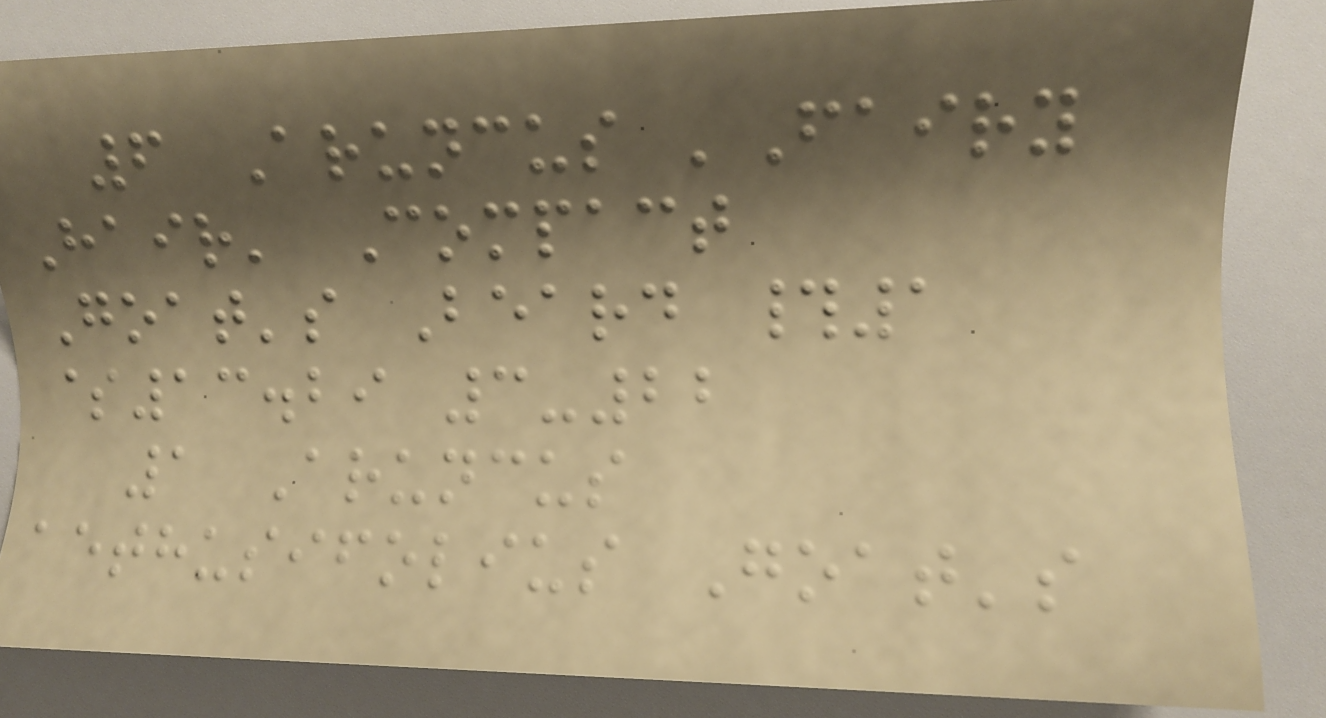6 Aruncus 'Fairy
Hair' Compact
Goat's Beard #1
$13.29 3-22
1 Aruncus
aethusifolius Goat's
